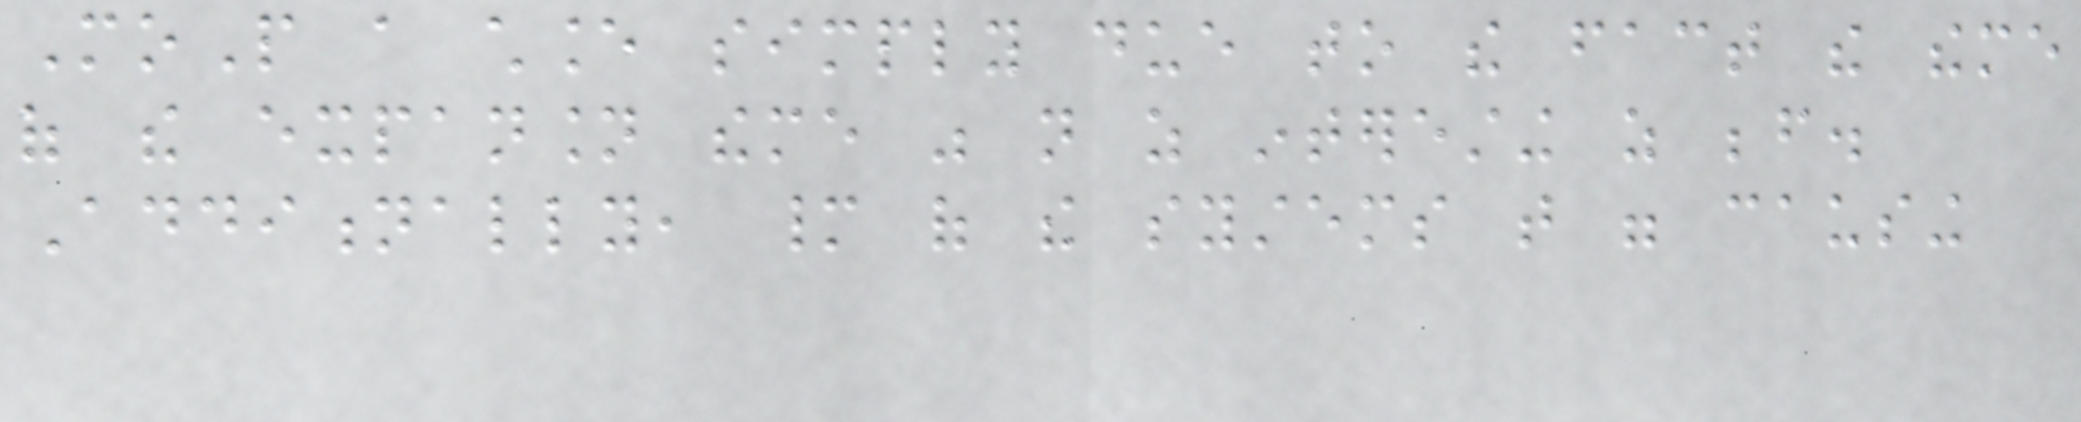MoP a chance simply due to the fact the theme
of the expansion theme was not as interesting as before.
Additionally, many of the systems that were causing
